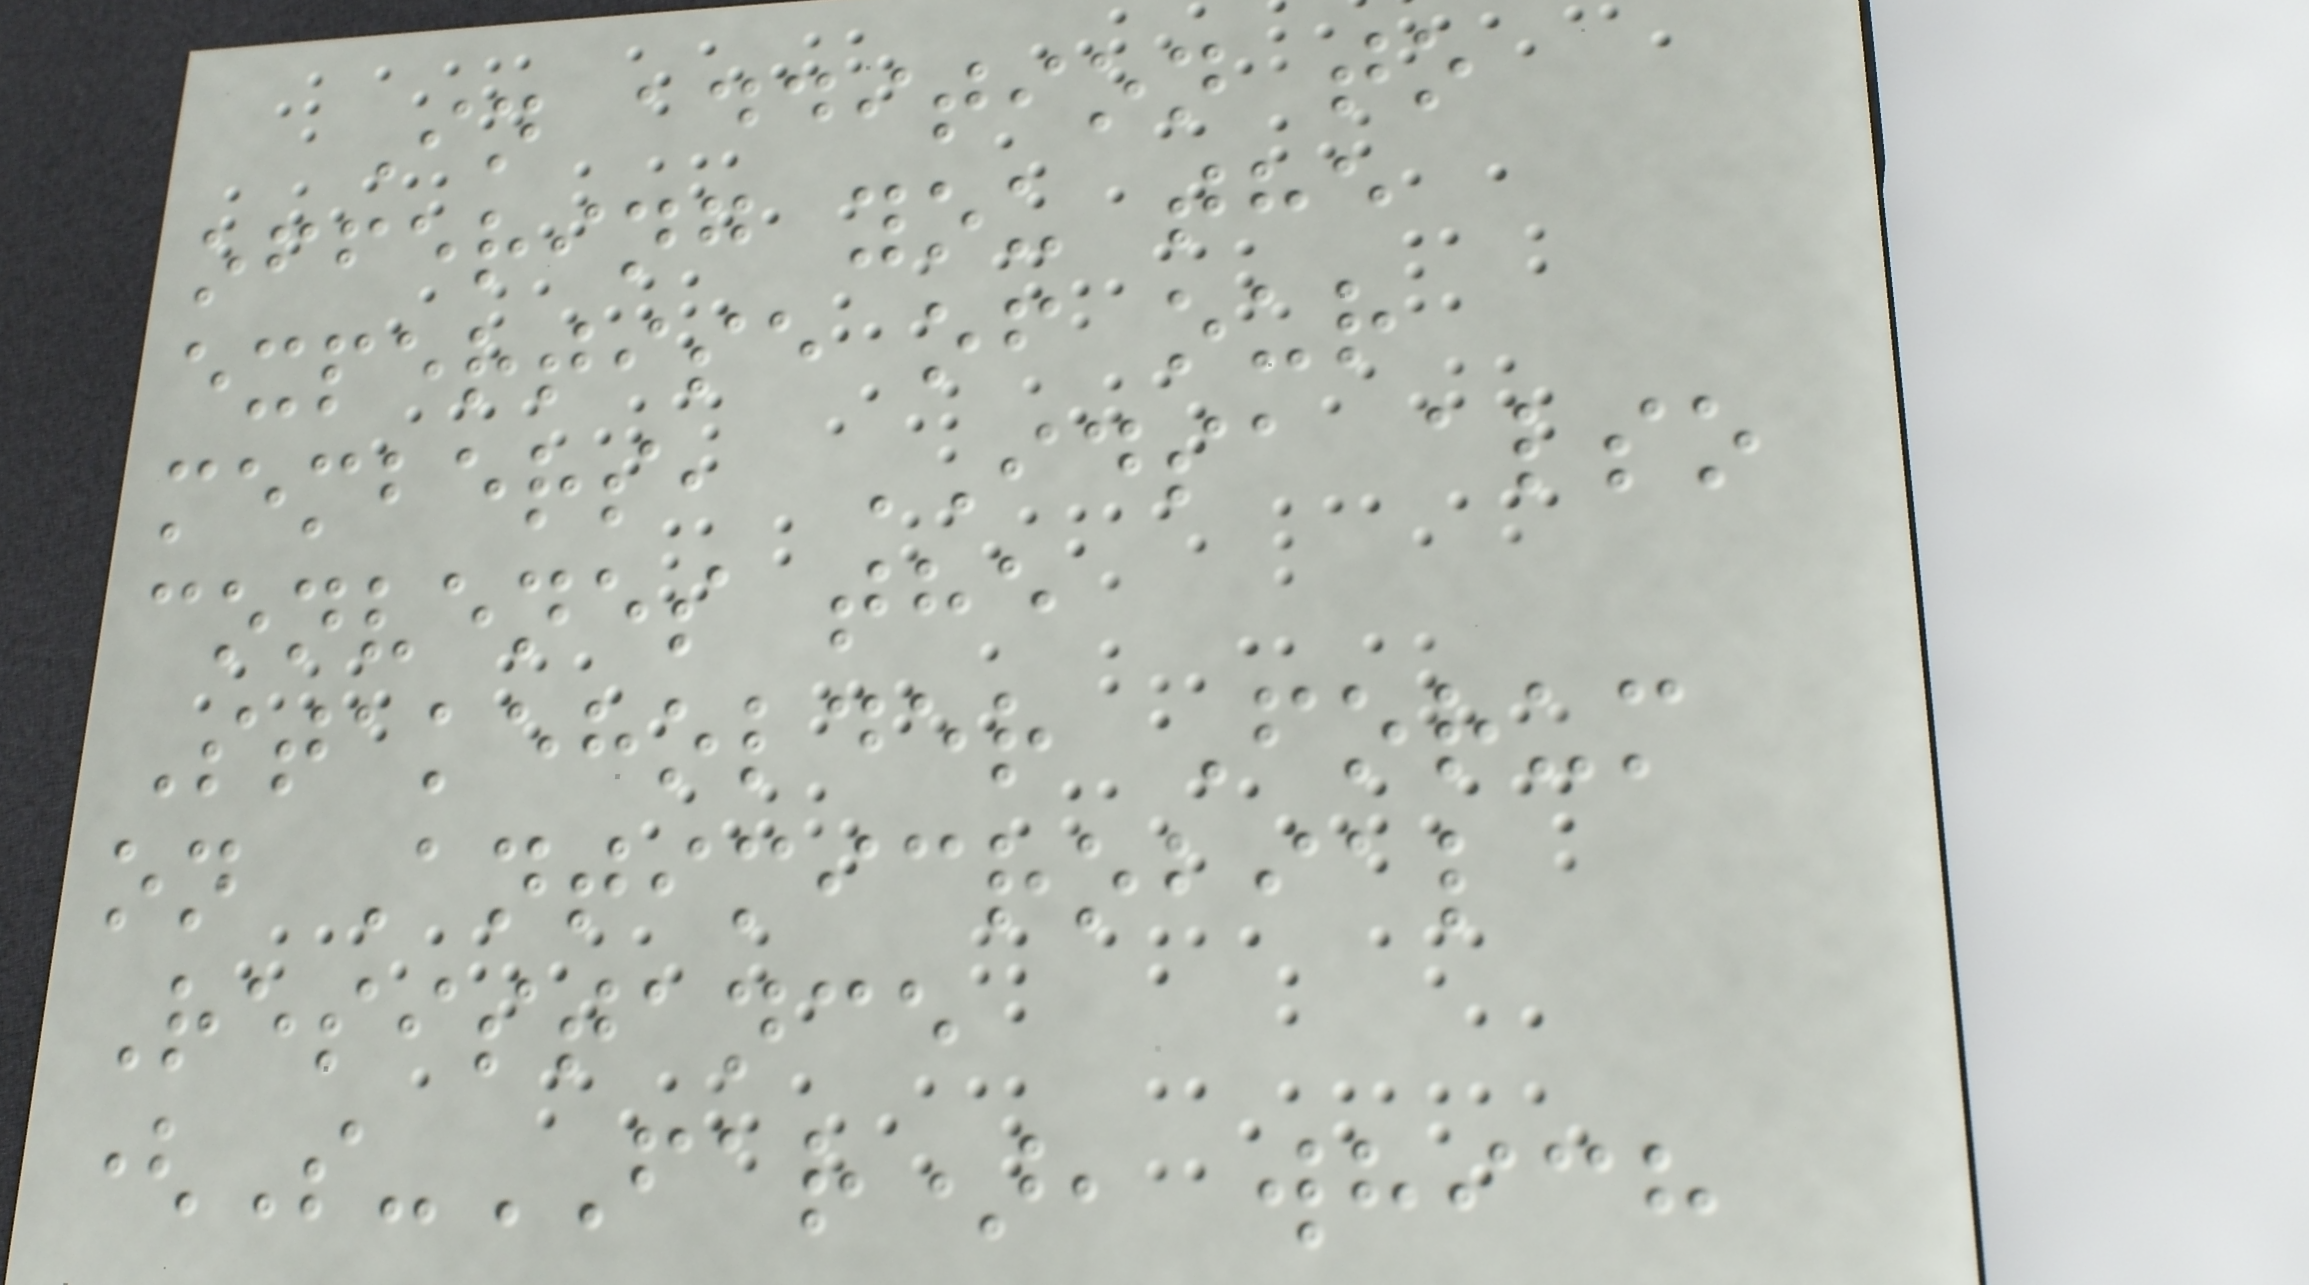In addition to
offering you the
expertise of our
members, IDSA also
convenes the
Stakeholder Forum
on Antimicrobial
Resistance
(S-FAR), which
